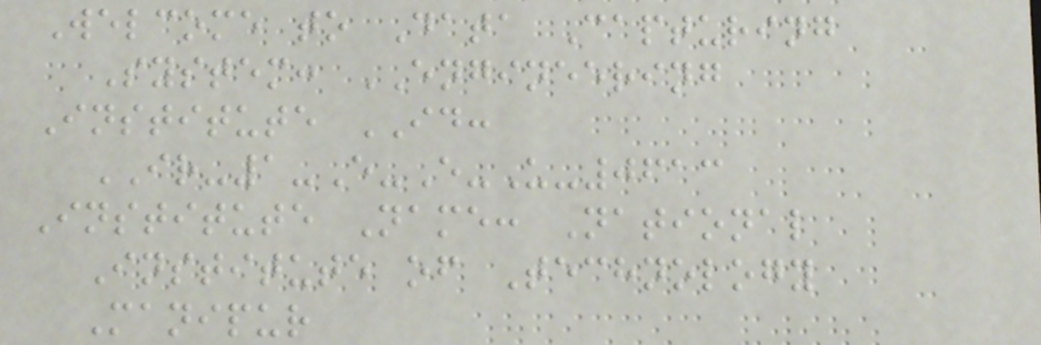Welcome to Data Capturing
System: ENGINEERING
Institute ID:
IR-1-E-E-U-0613
Institute Name: National
Institute of Technology
Manipur
